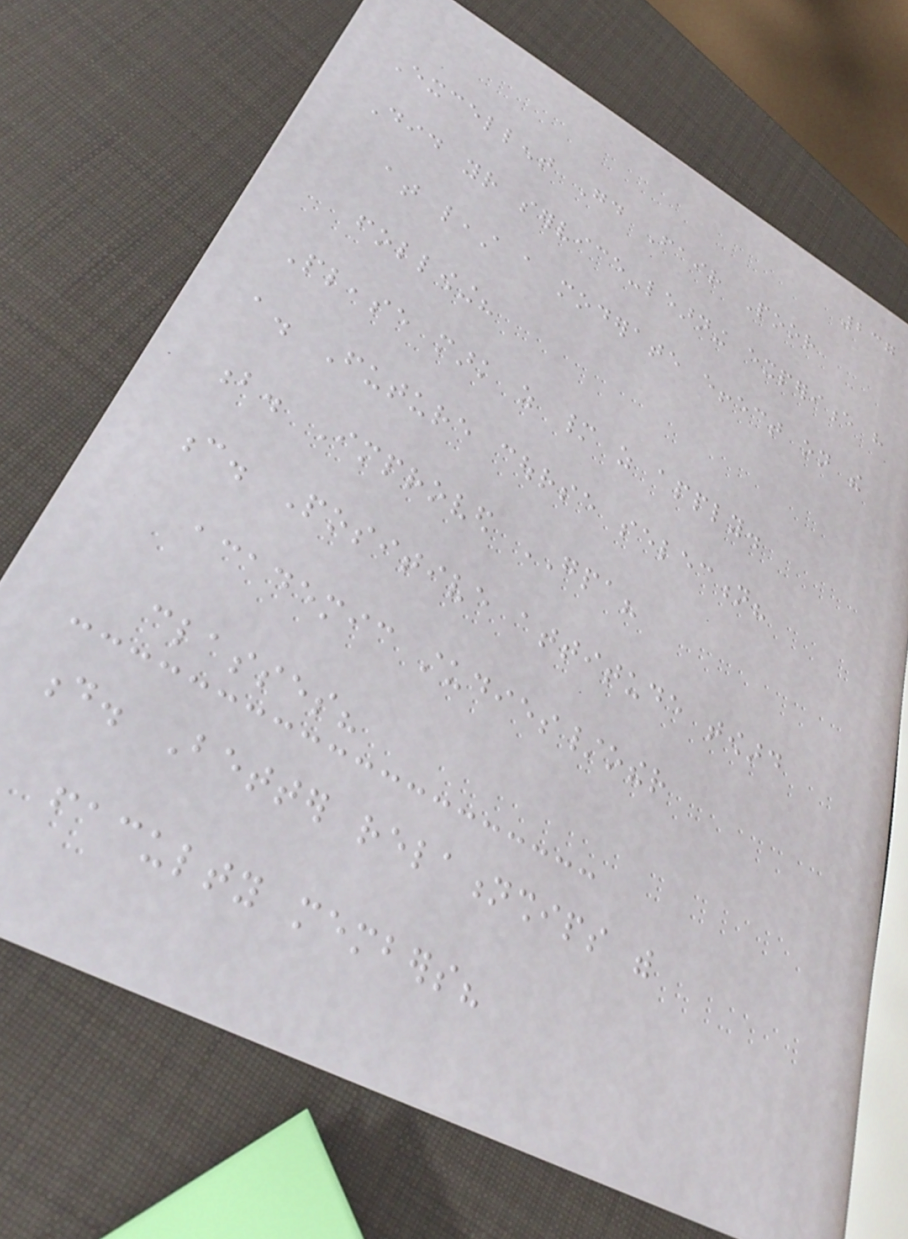237
Excellent Good Fair Poor
Did your service-learning experience have
at least a moderate effect on the
following?
Please mark as many as apply.
a. Future course selection?
b. Improved GPA?
c. Positive attitude toward
academic studies/other
classes?
d. Better relationships with
faculty members?
